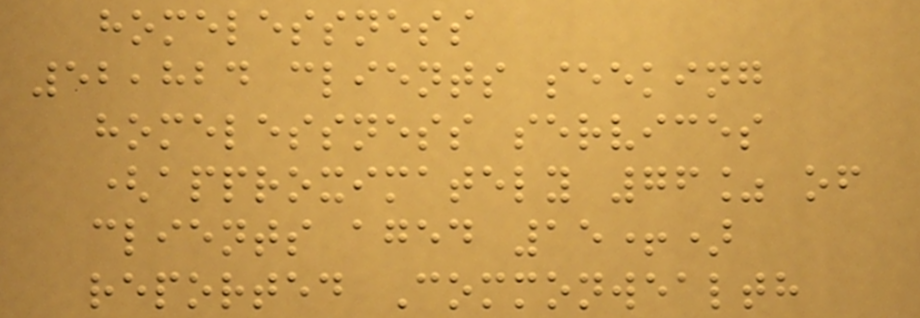homelessness
52,824 clients seeking
homelessness services
(approximately 76% of
clients aged 15+)
reported Commonwealth
